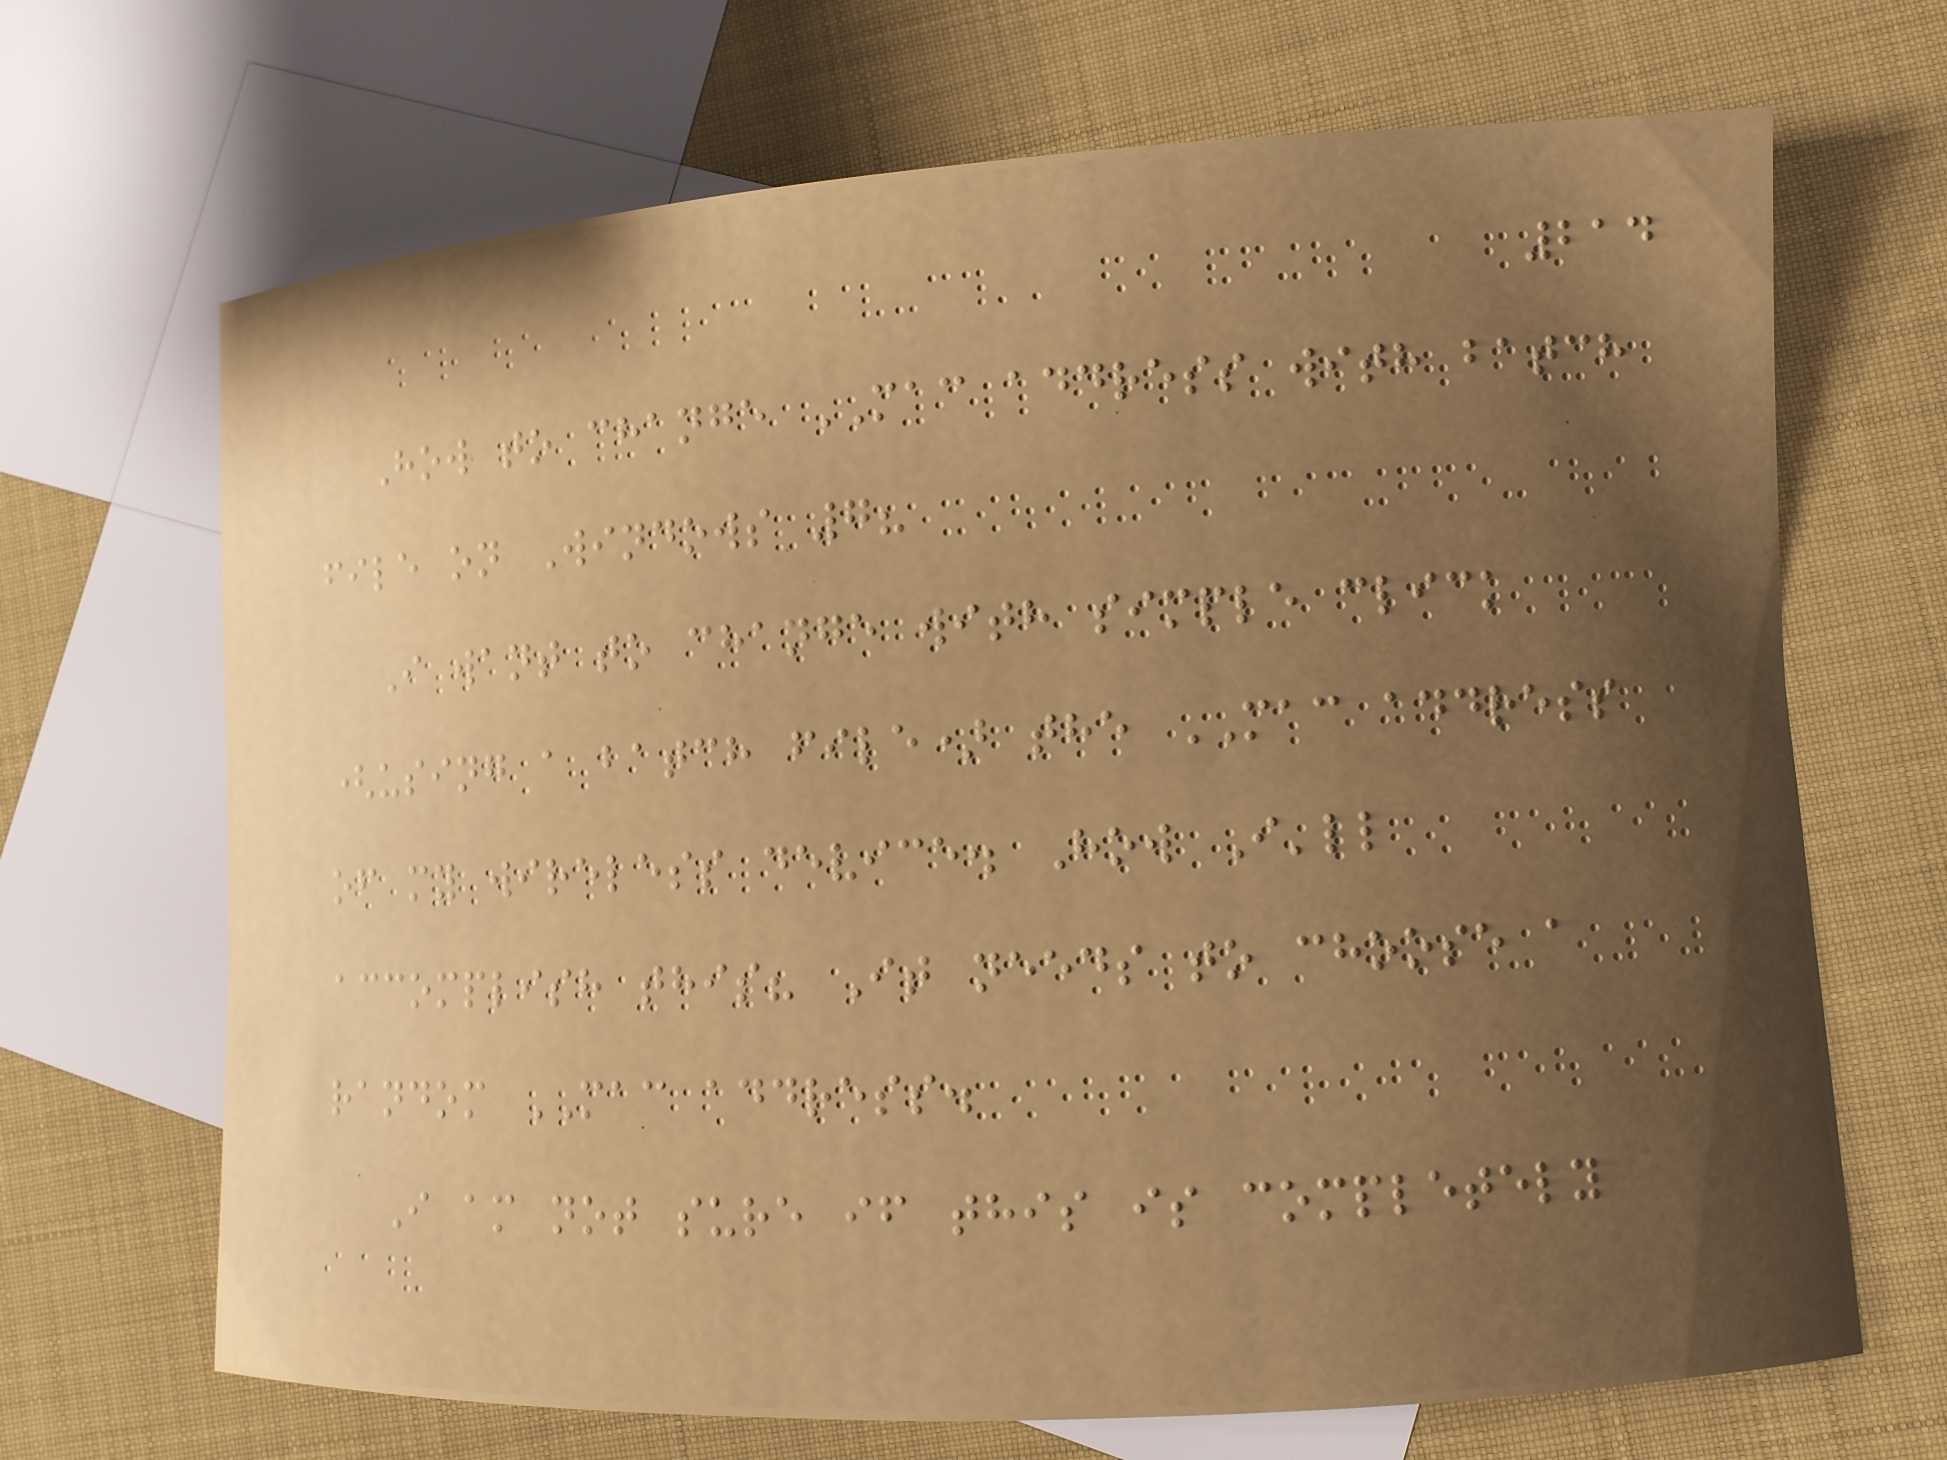214
How to change MAC address with batch
file on Windows 7?
I want to change with simple click
(using a batch file) the MAC address
of my wireless device. How I'll
accomplish this? It needs to choose a
random MAC address.
I am not sure if this is completely
